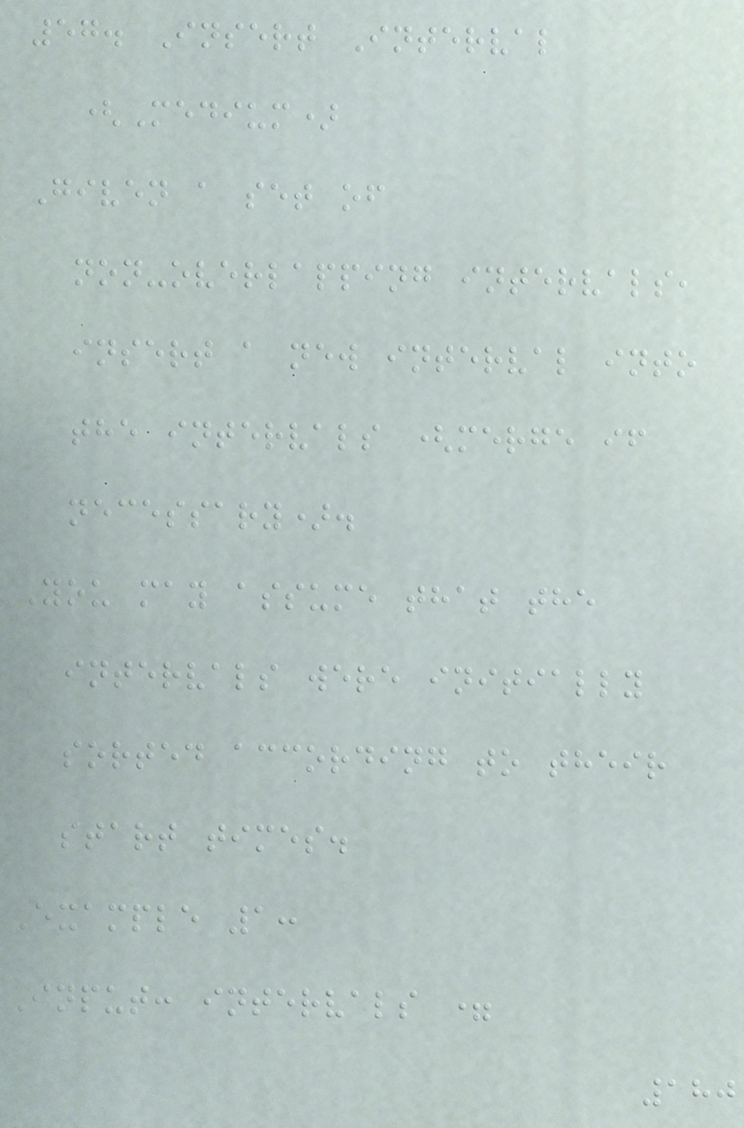57. Insert Interval
(Medium)
Given a set of
non-overlapping intervals,
insert a new interval into
the intervals (merge if
necessary).
You may assume that the
intervals were initially
sorted according to their
start times.
Example 1:
Input: intervals =
180
